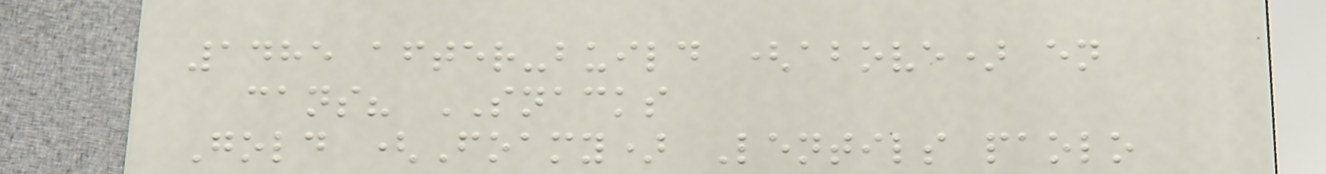1485 after-build (above) en
cans? SNACKS
Gold (Foamy) Lentils paolo
